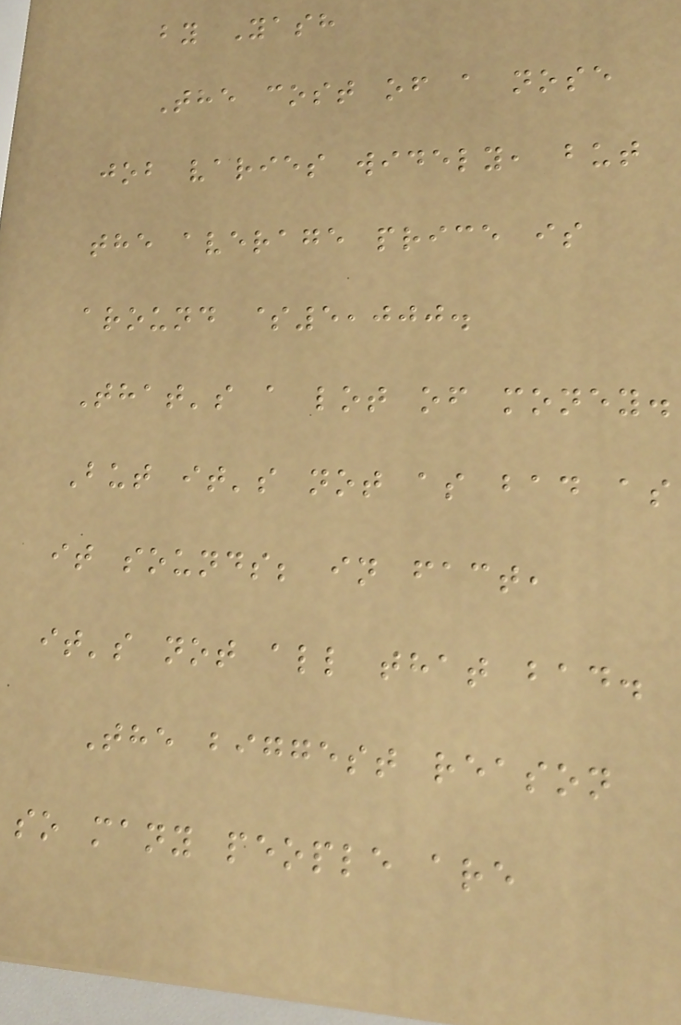by Yash
The cost of a nose
job varies widely, but
the average price is
around $5,000.
That's a lot of money.
But it's not as bad as
it sounds; in fact,
it's not all that bad.
The biggest reason
so many people are
